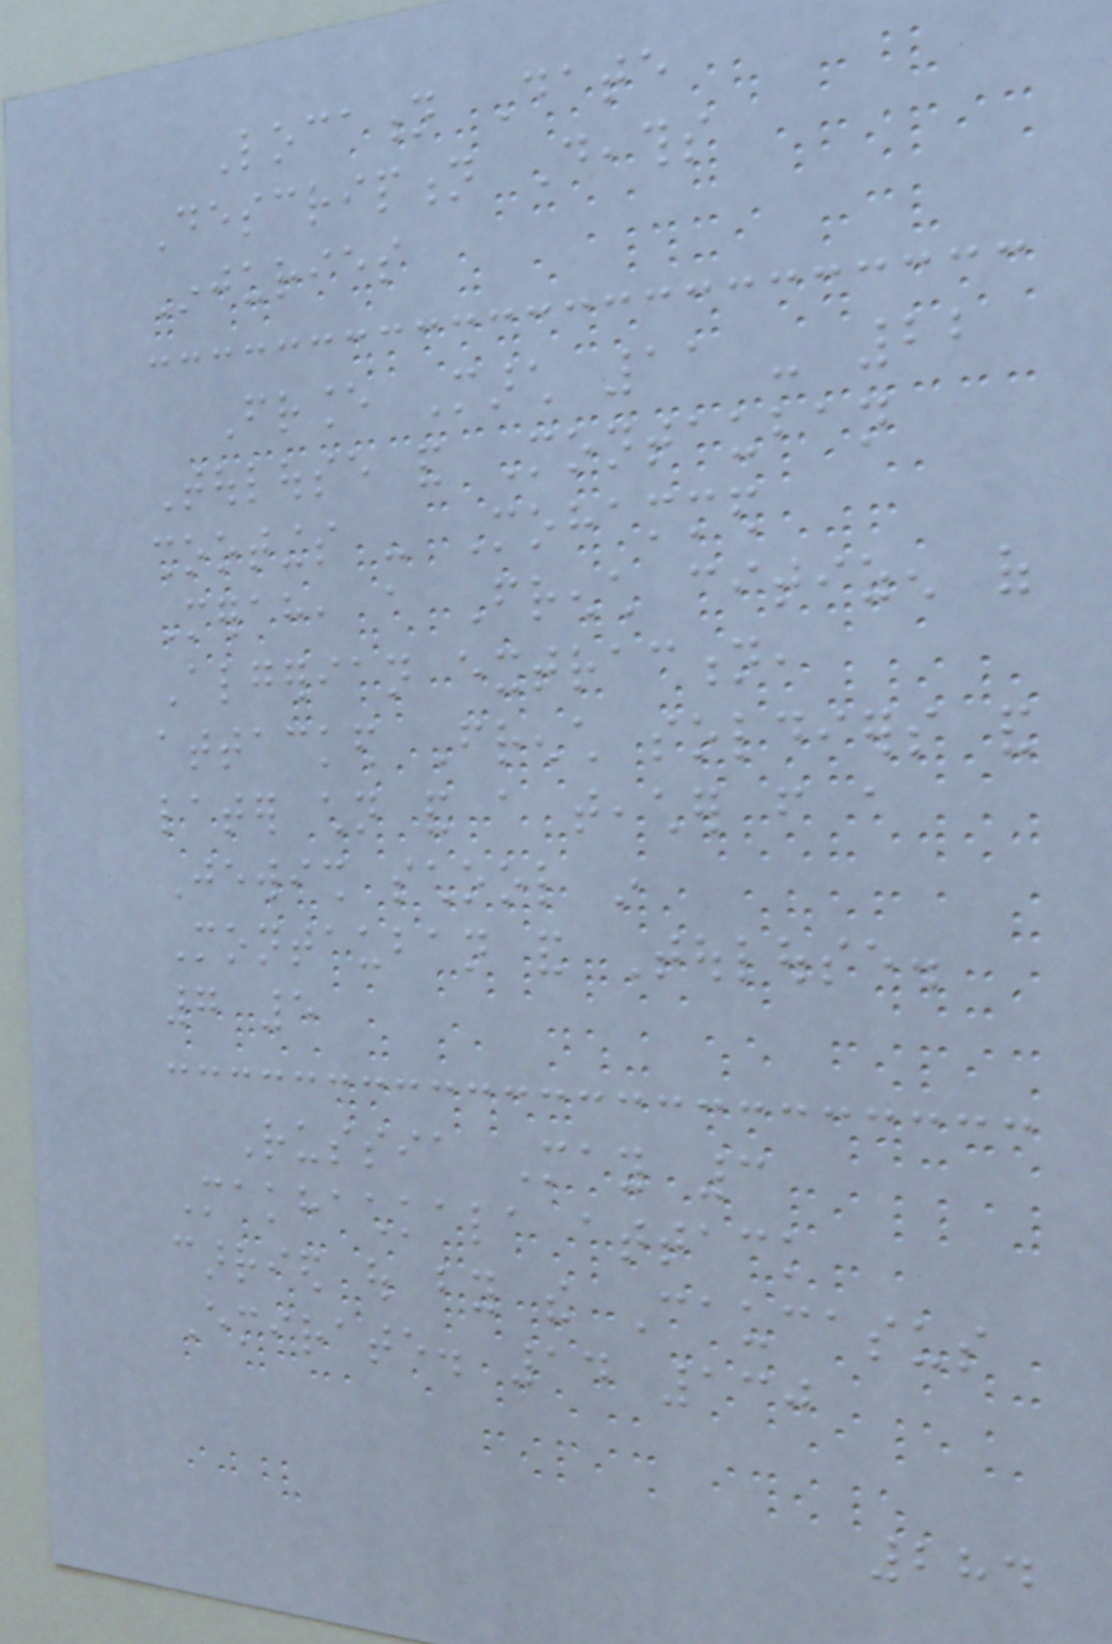Location Date
Description Deaths
Injuries
France March 11 - 22
Toulouse and Montauban
shootings - Mohammed
Merah, a French citizen of
Algerian extraction,
attacked French soldiers and
later children and a teacher from a
Jewish school in
Montauban and Toulouse.
7 5
Russia May 3
Makhachkala attack
carried out by the Caucasus
Emirate. 14 130
284
